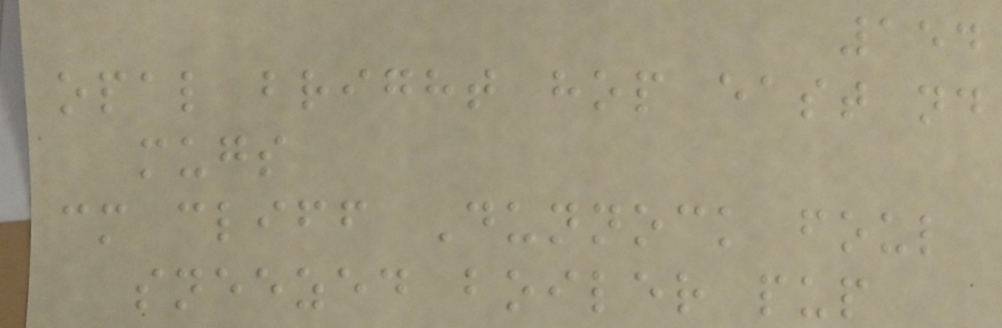154
opal bright hop east nd
mugs
cm cliff Dunnock foul
sneezed boiler pup
